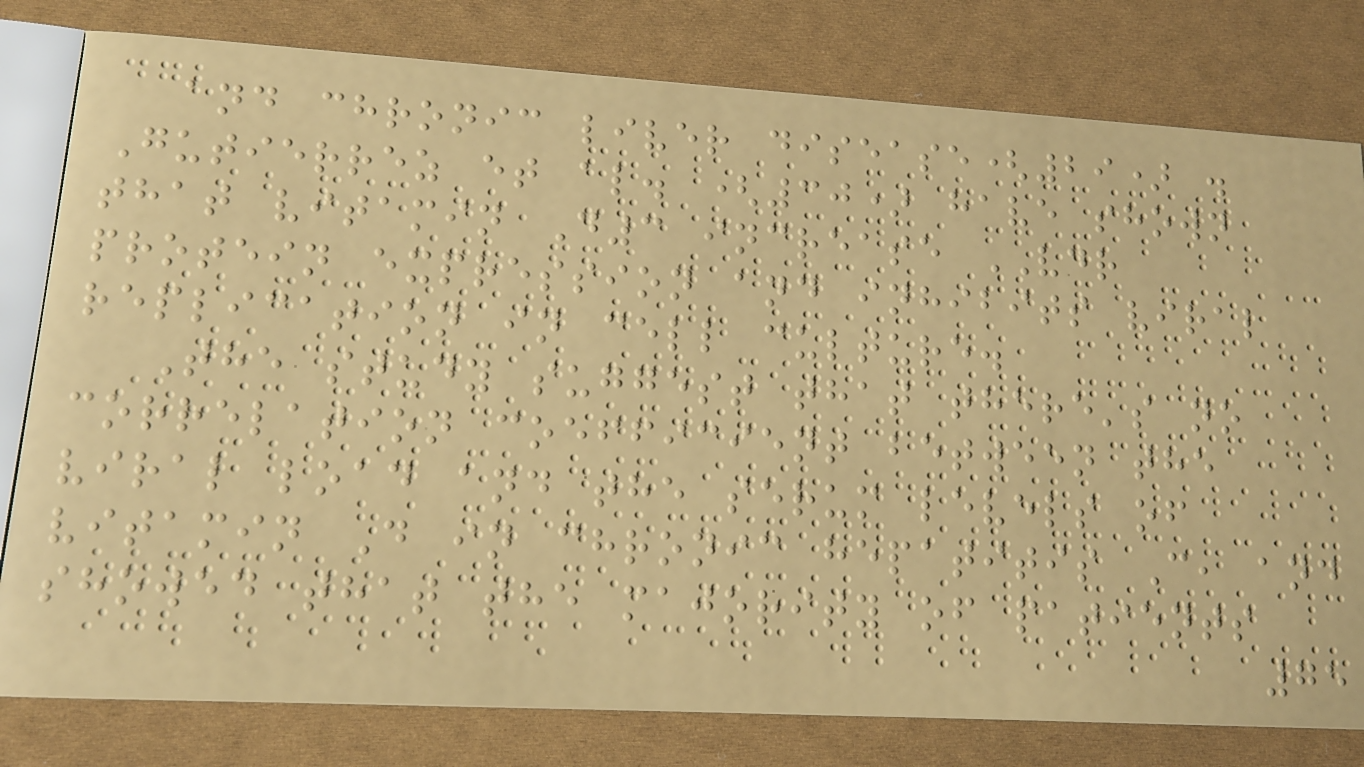and chronic liver disease(29) .
Gutierrez et al. (30) have shown
that vitamin D3 increase VDR
protein expression and inhibits viral
replication in cell culture.
The study suggest that there's no
correlation coefficient between the
viral load and the serum levels of
vitamin D in chronic hepatitis C, and
showed that the majority of patients
75
